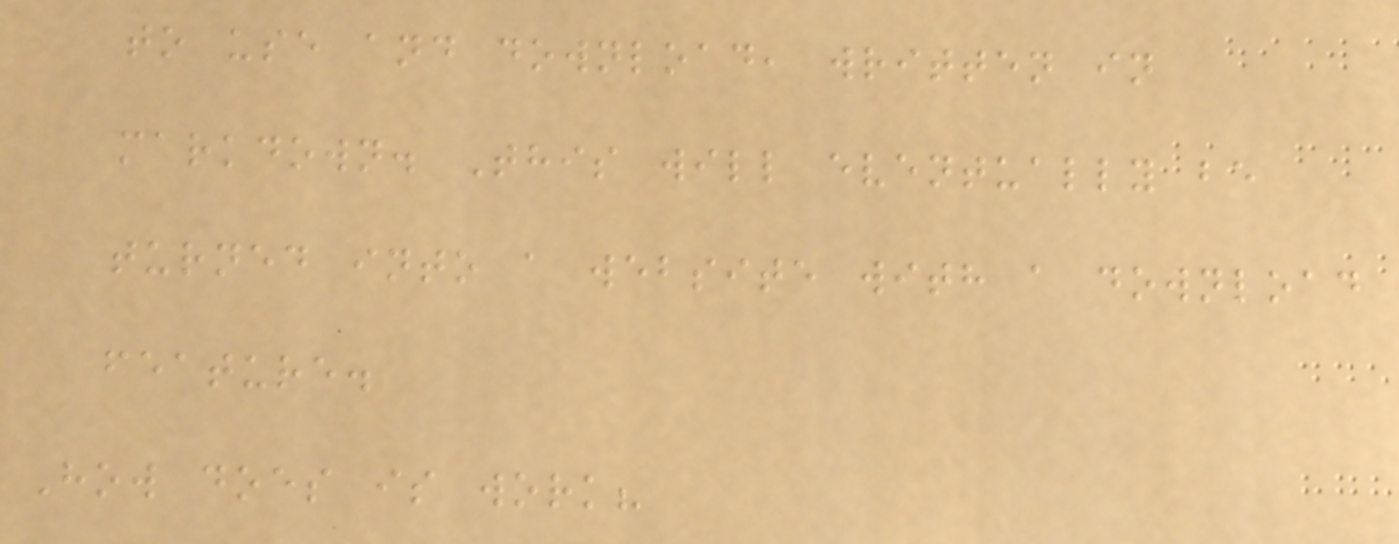to use and download, written in
markdown. This will eventually be
turned into a website with a download
feature.
How does is work?
